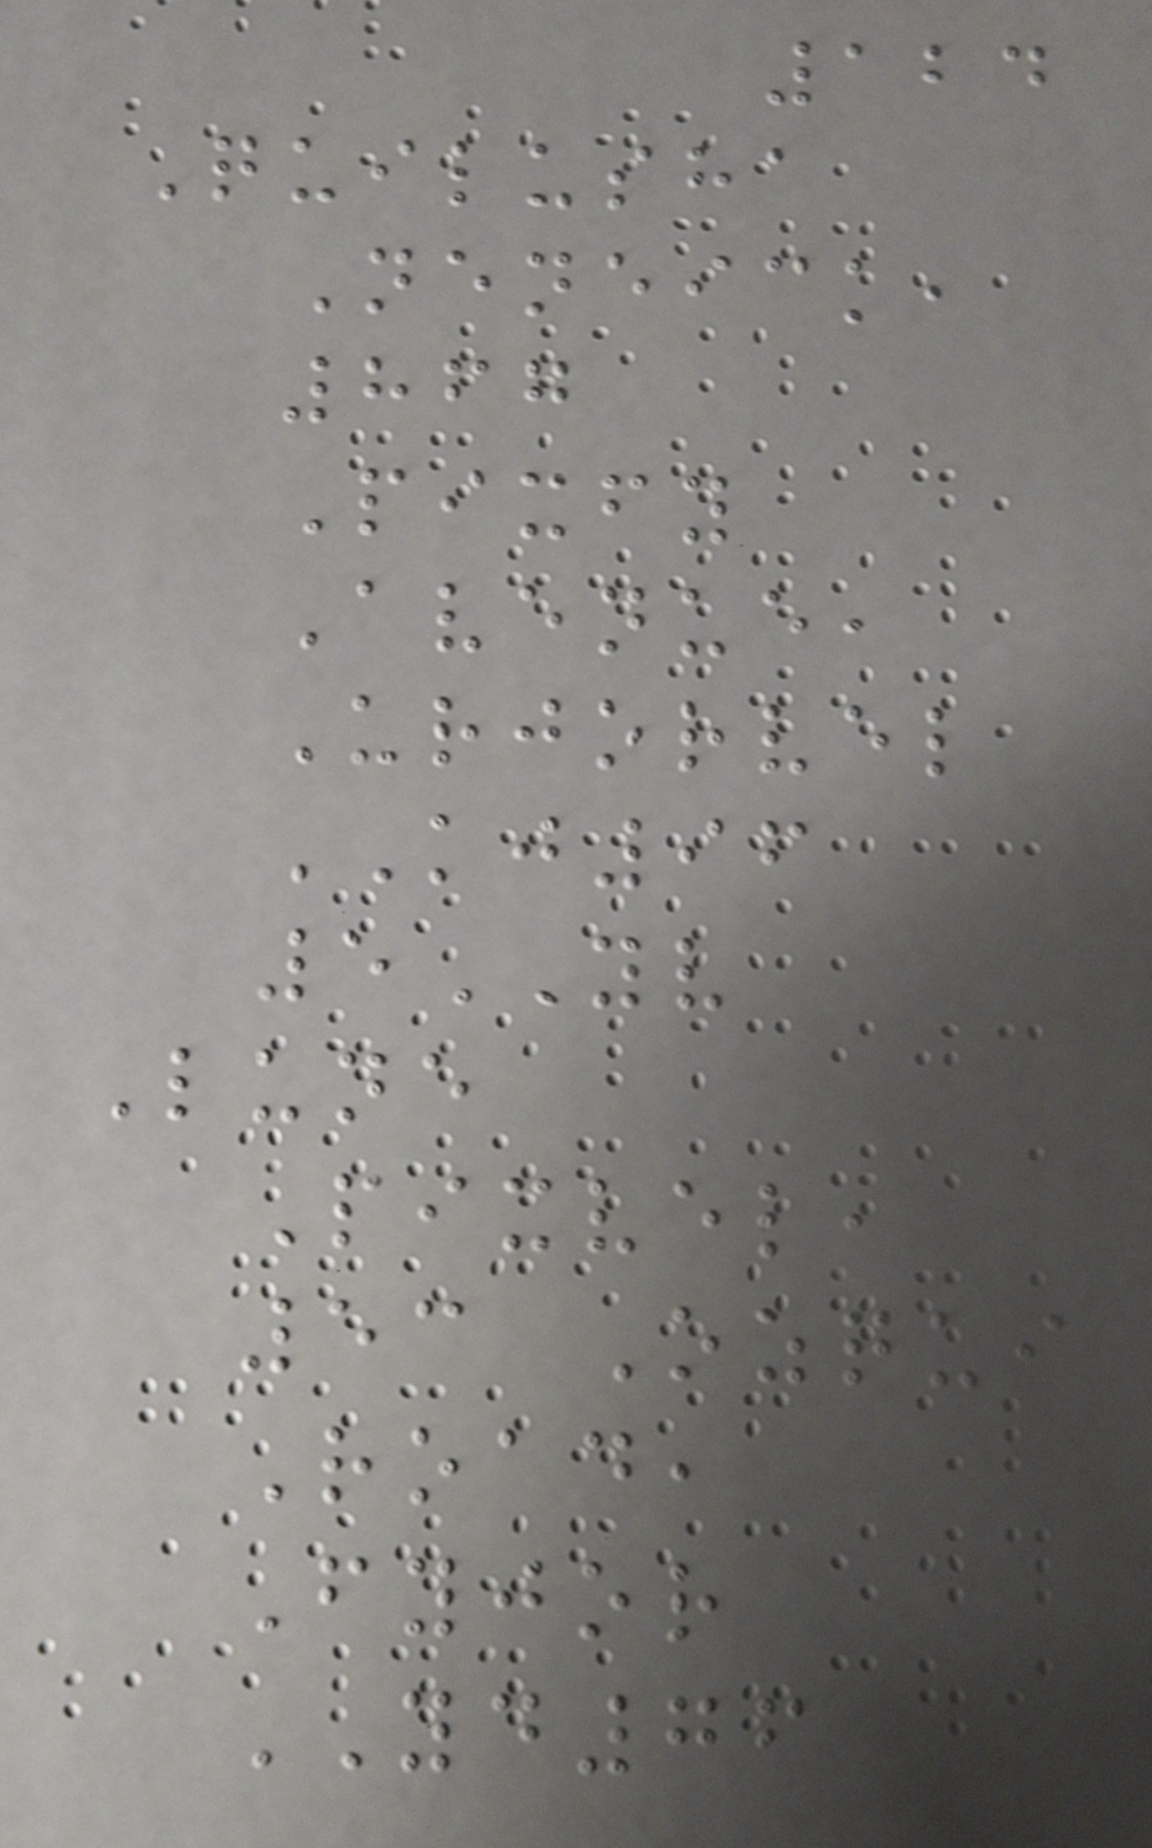124
Quilusha
Neneick,
867
Pixfy
Avenue,
Urjorvel
KJ96
5YV
Lune
Pixvel,
53 Ozqui
Road,
Fyjor
YD76
